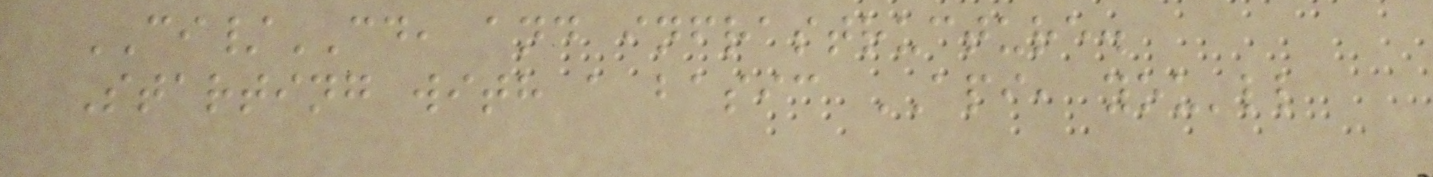CI/CD, and infrastructure.
Starting with a basic API, you'll
